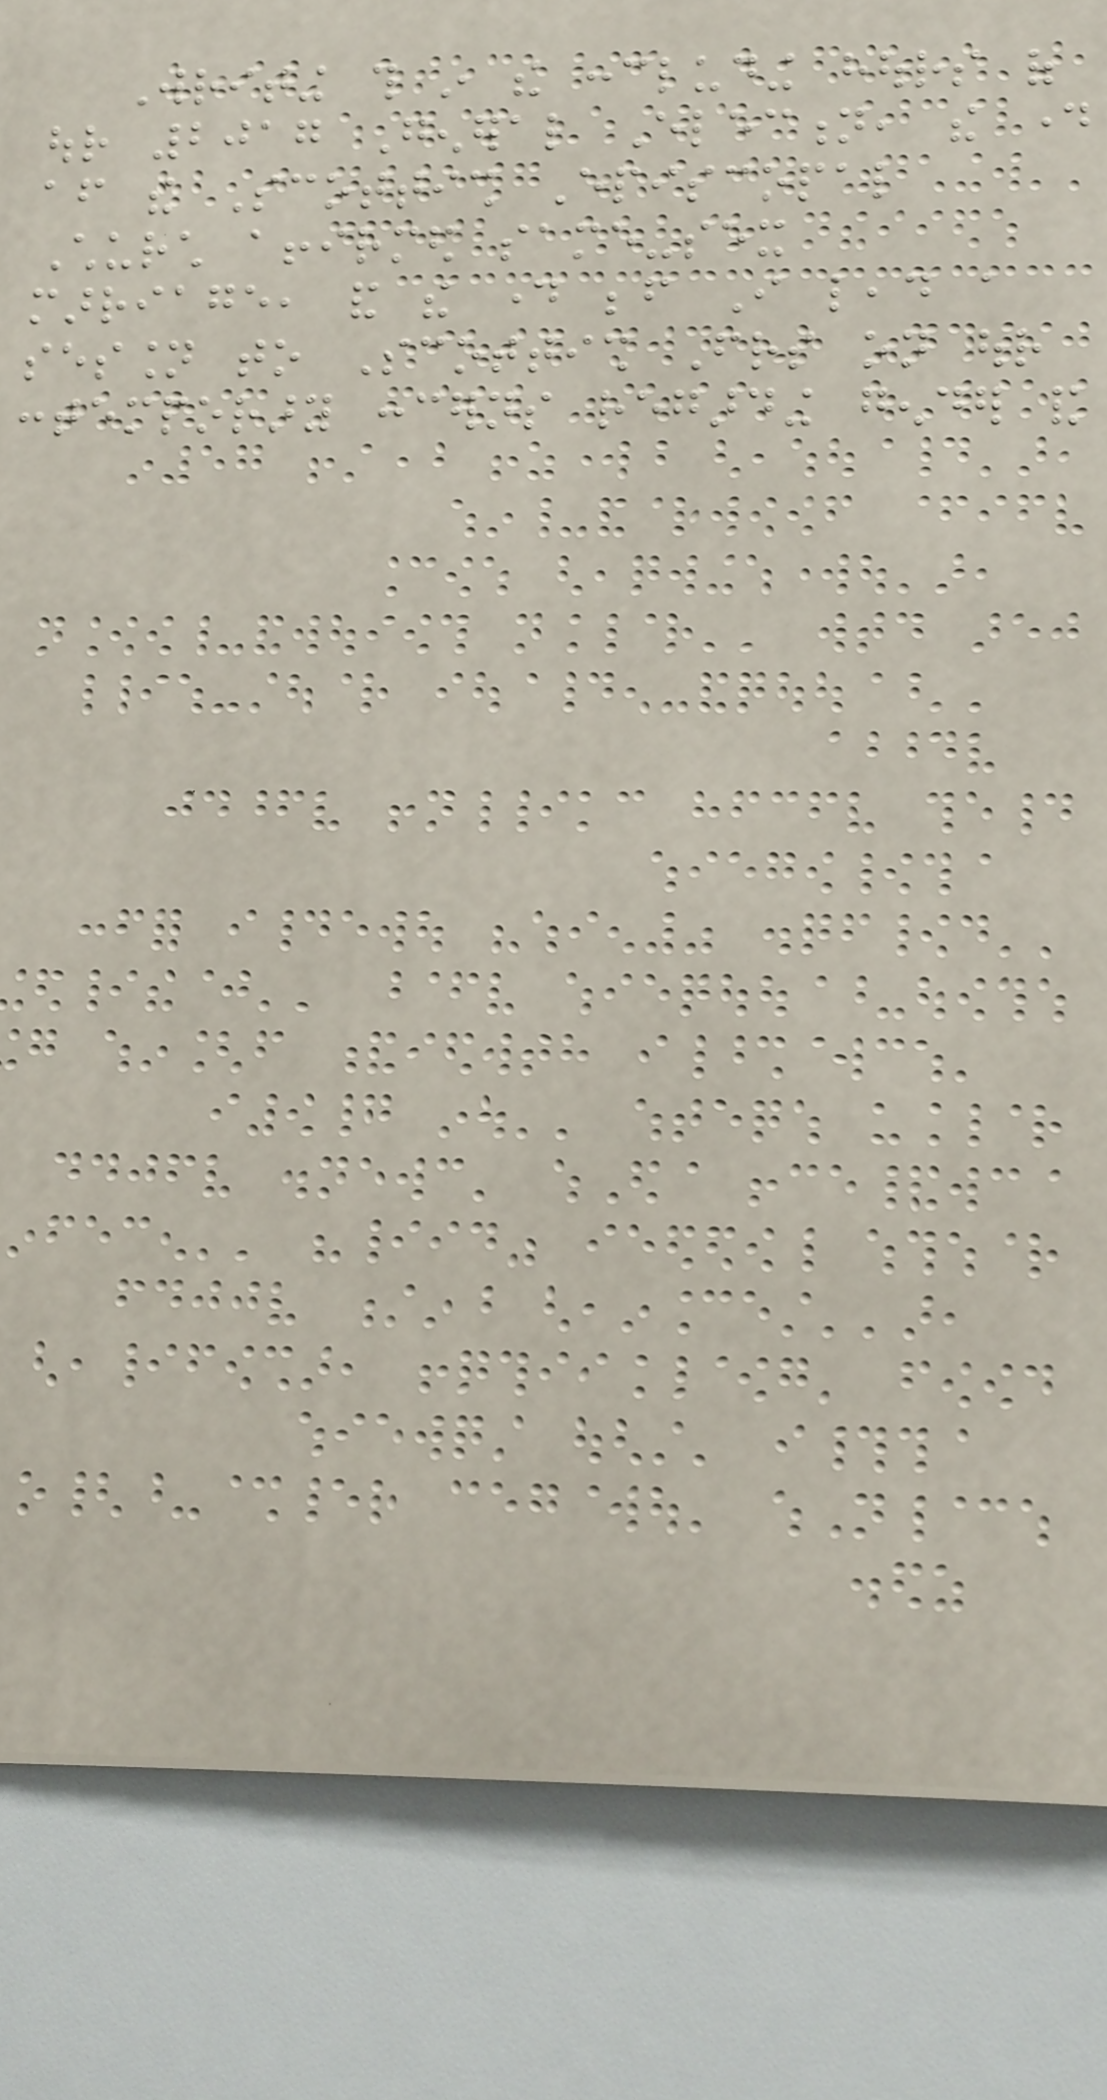Writing this in the concluding hours of
our 2017 General Election, the day
after the Scottish Episcopal
Church affirmed same-sex
marriage, and the day before I lead a
session to Scottish Friends on our
contemporary concerns regarding gender and
